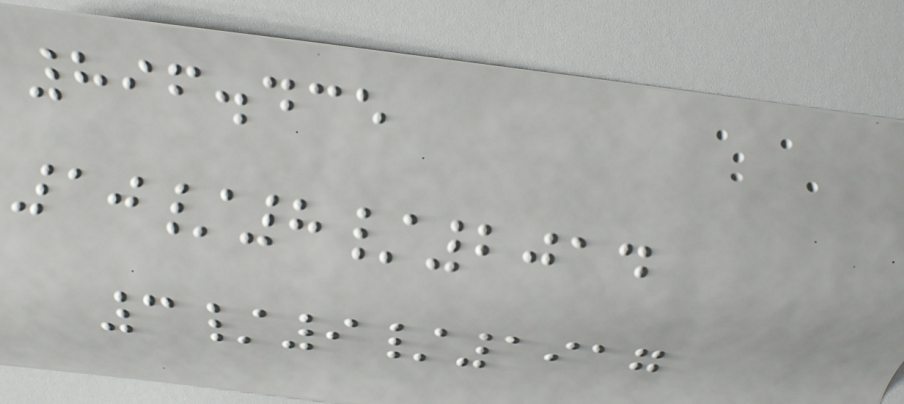896.435
10/8/2014
3/9/1917
